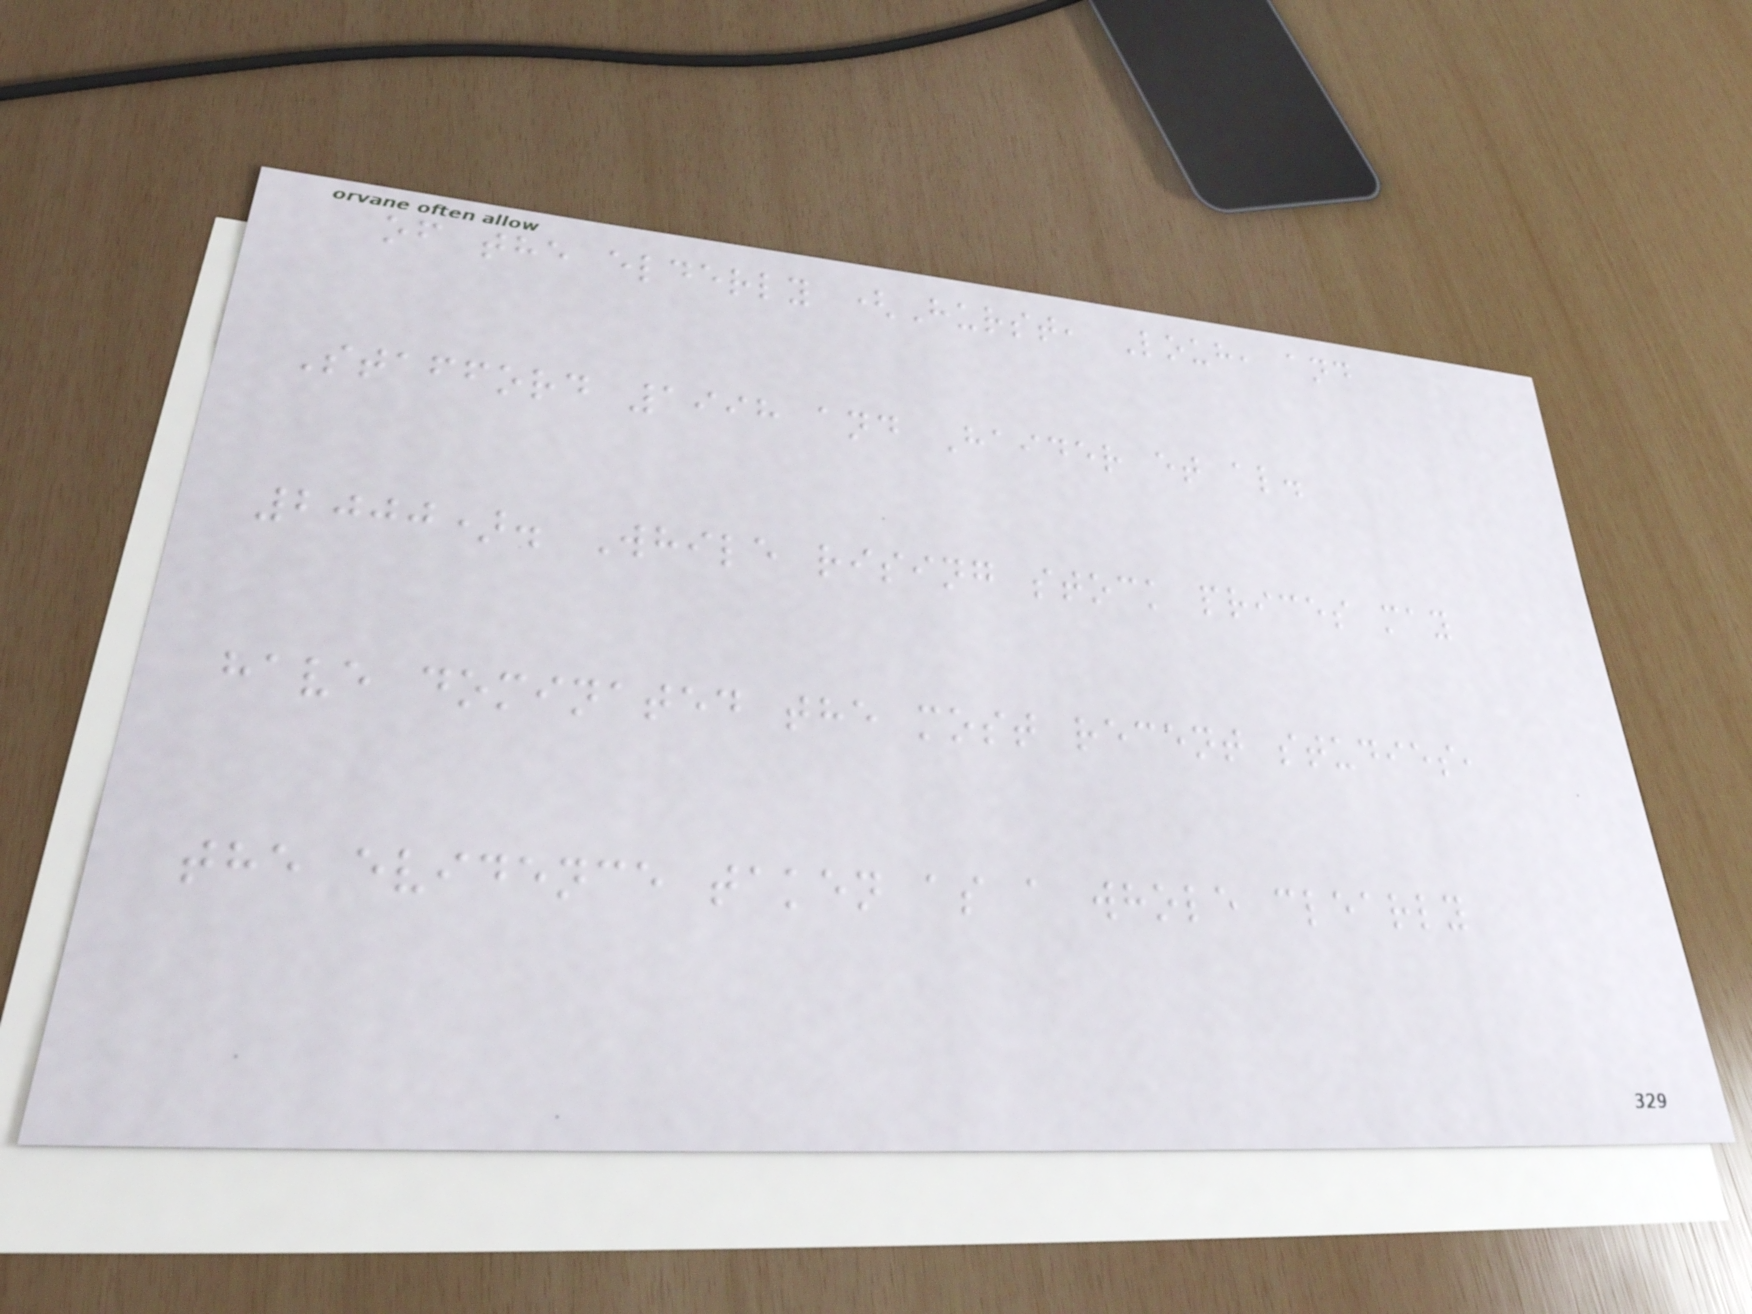of the elderly (Hurst, Louh, and
Stafford 1998 and Haider et al.
2000). While rising stock prices may
have dominated the most recent studies,
the evidence taken as a whole clearly
